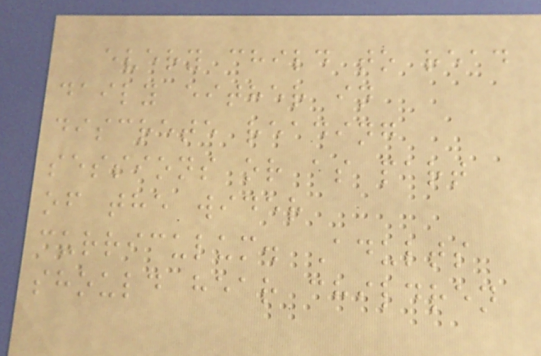every child to read
daily either in
discrete reading
sessions or as part
of the wider
curriculum. Adults
should hear children
